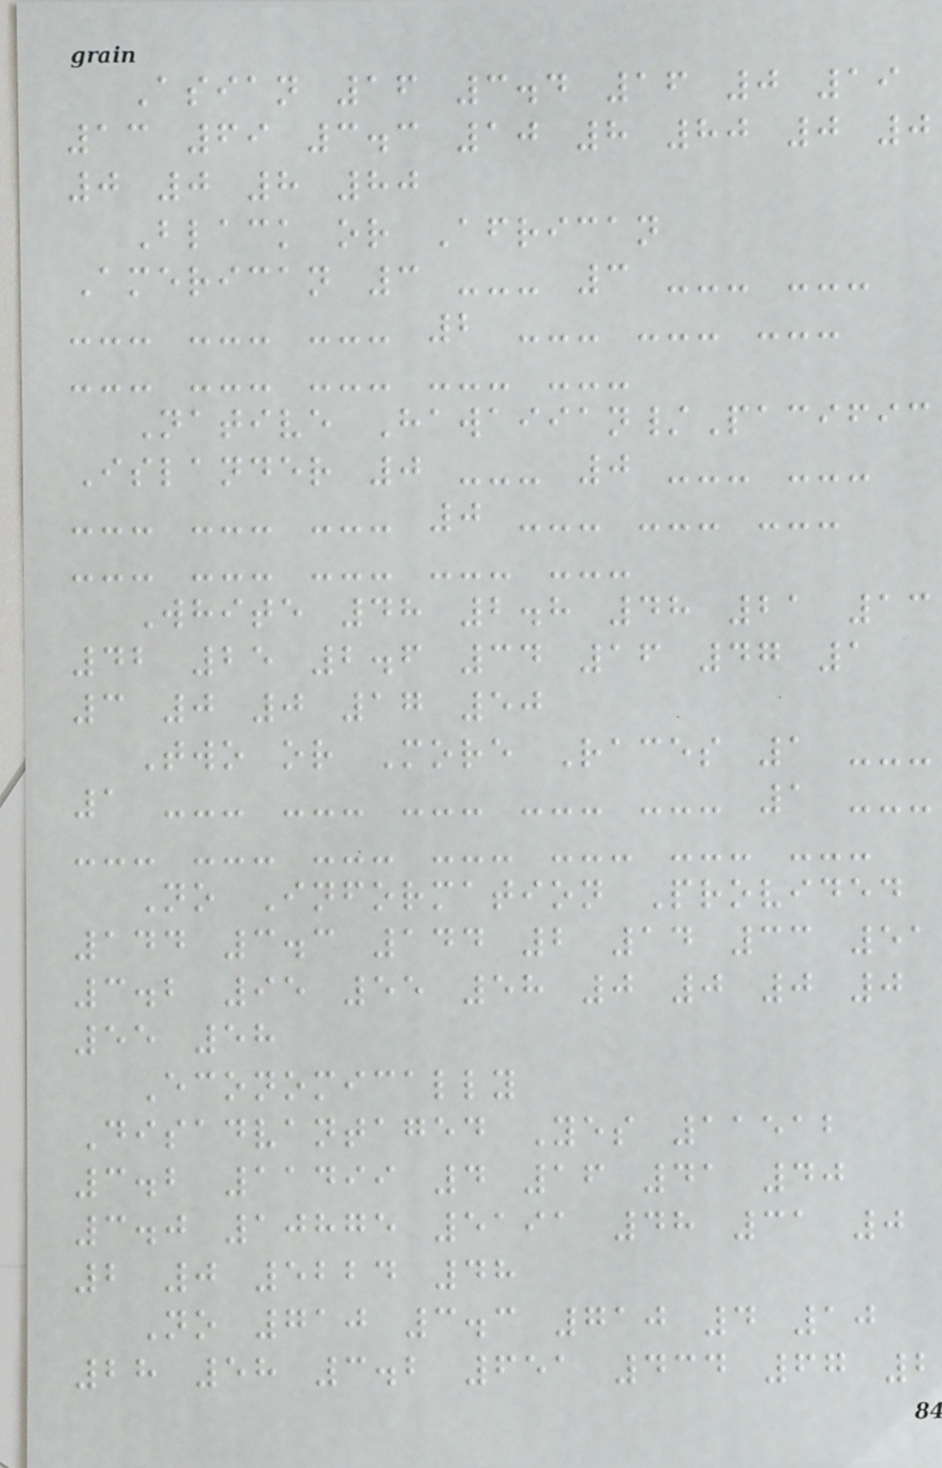Asian 16 3.4 16 0 19
13 69 3.3 10 8 80 0 0
0 0 8 80
Black or African
American 3 --- 3 --- ---
--- --- --- 2 --- --- ---
--- --- --- --- ---
Native Hawaiian/Pacific
Islander 0 --- 0 --- ---
--- --- --- 0 --- --- ---
--- --- --- --- ---
White 48 2.8 48 21 13
42 25 2.6 34 16 47 1
3 0 0 17 50
Two or More Races 1 ---
1 --- --- --- --- --- 1 ---
--- --- --- --- --- --- ---
No Information Provided
144 3.3 144 2 14 33 51
3.2 95 55 58 0 0 0 0
55 58
Economically
Disadvantaged Yes 11512
3.2 11499 4 16 41 40
3.0 10875 5191 48 31 0
2 0 5224 48
No 710 3.3 710 4 10
28 58 3.2 651 434 67 2
